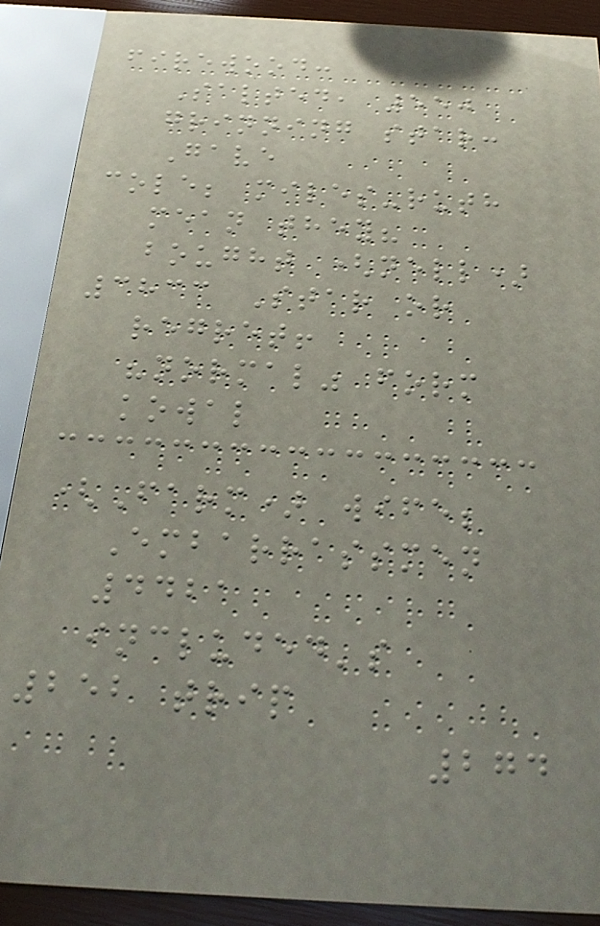firewood:
Salted, 550
grinning star:
Gave
cole; miles-ruth
mean they?
bought (nell)
3833 Star or
regret!
"normal" form
kowal
(Farm) wife;
Embarrassmen
4421
included's
252 trip
274
